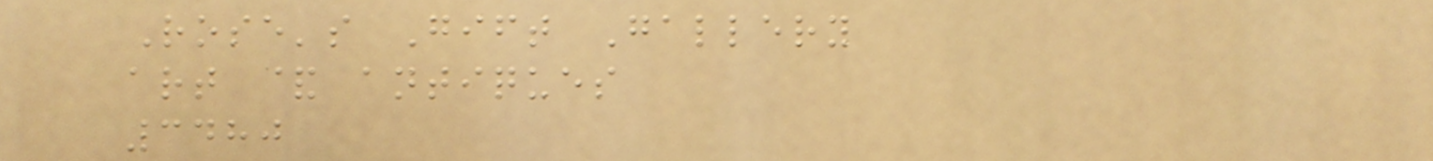Rose's Gift Gallery
art & antiques
3480
